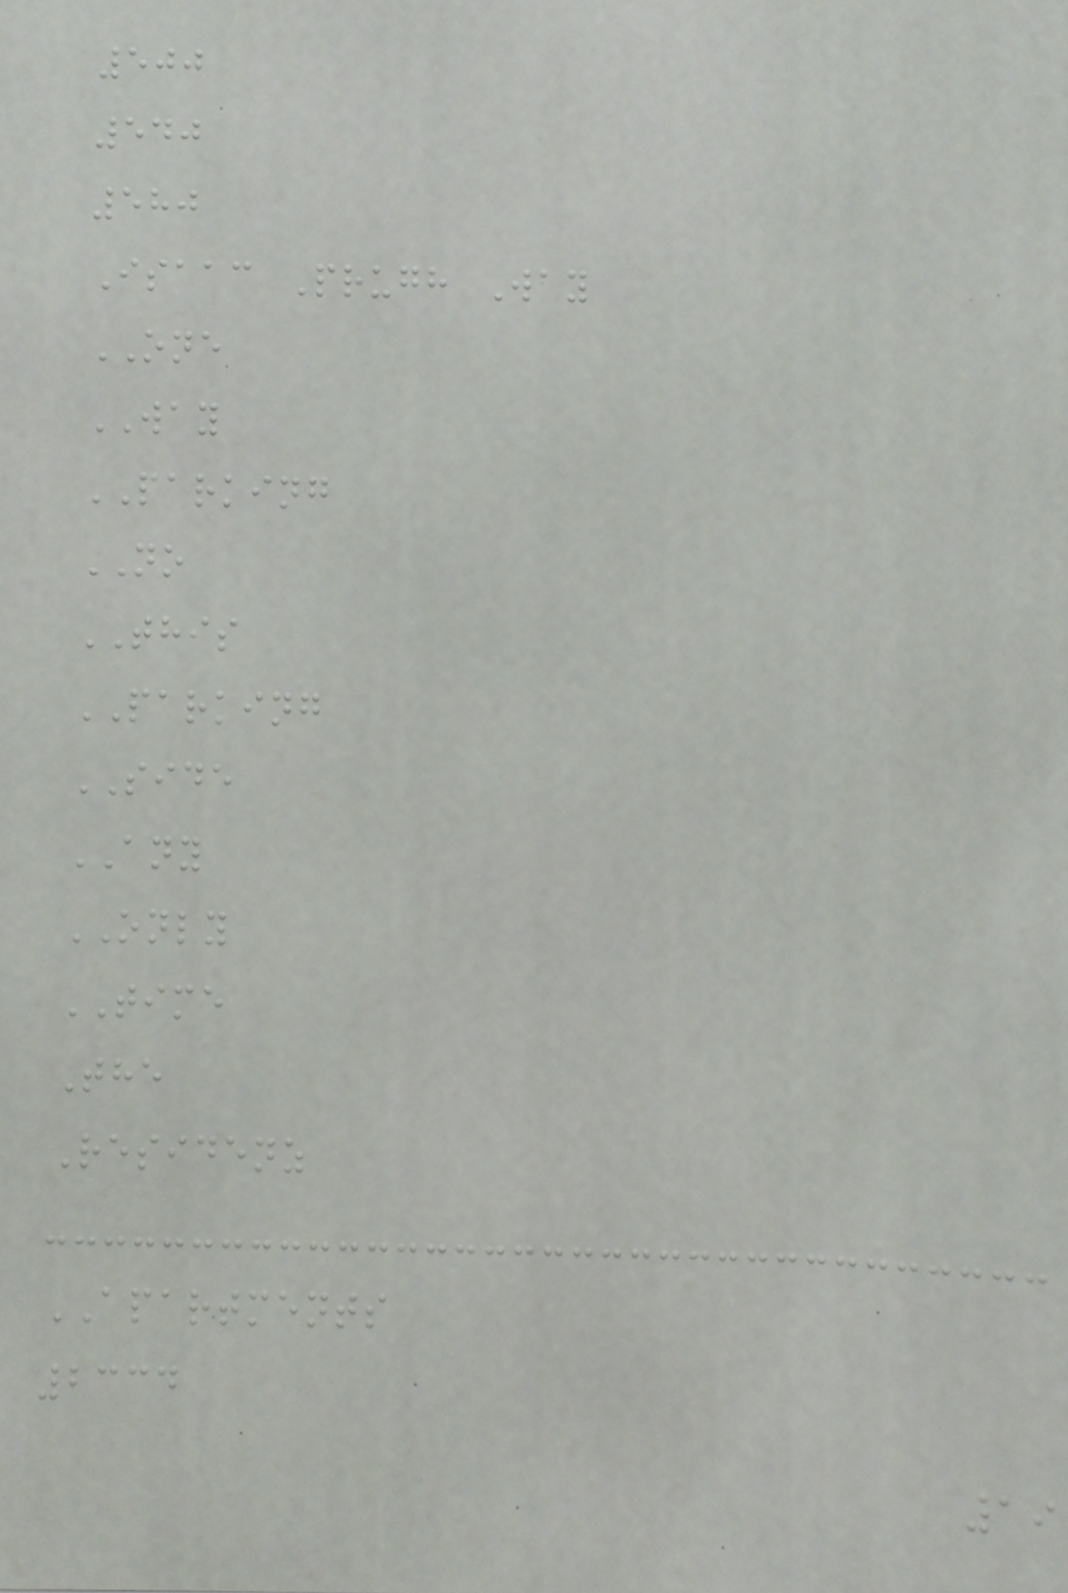500
540
580
Isaac Prugh Way
ONE
WAY
PARKING
NO
THIS
PARKING
SIDE
ANY
ONLY
TIME
The
Residenz
APARTMENTS
2334
19
